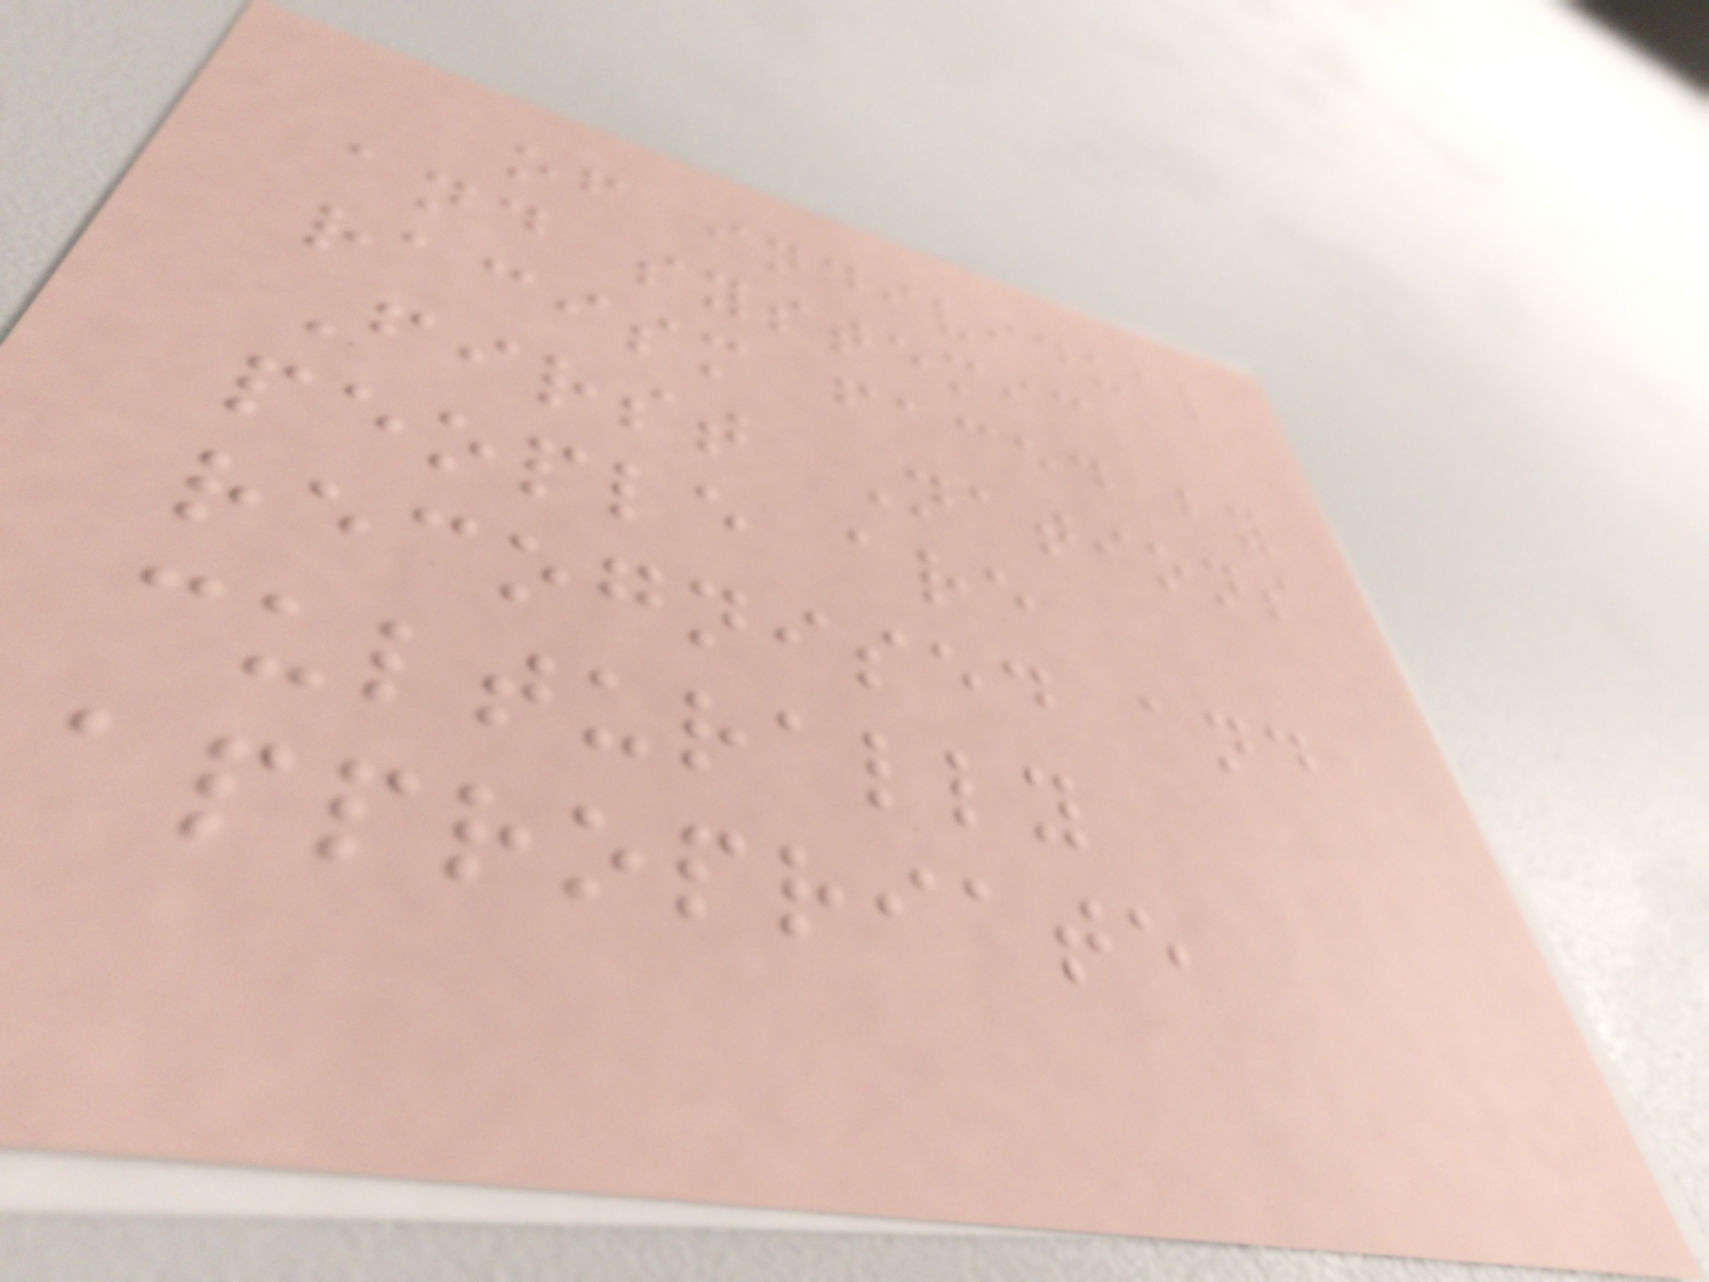of individual
and systemic
racism faced by
First Nations
people are
recognised and
culturally
appropriate
